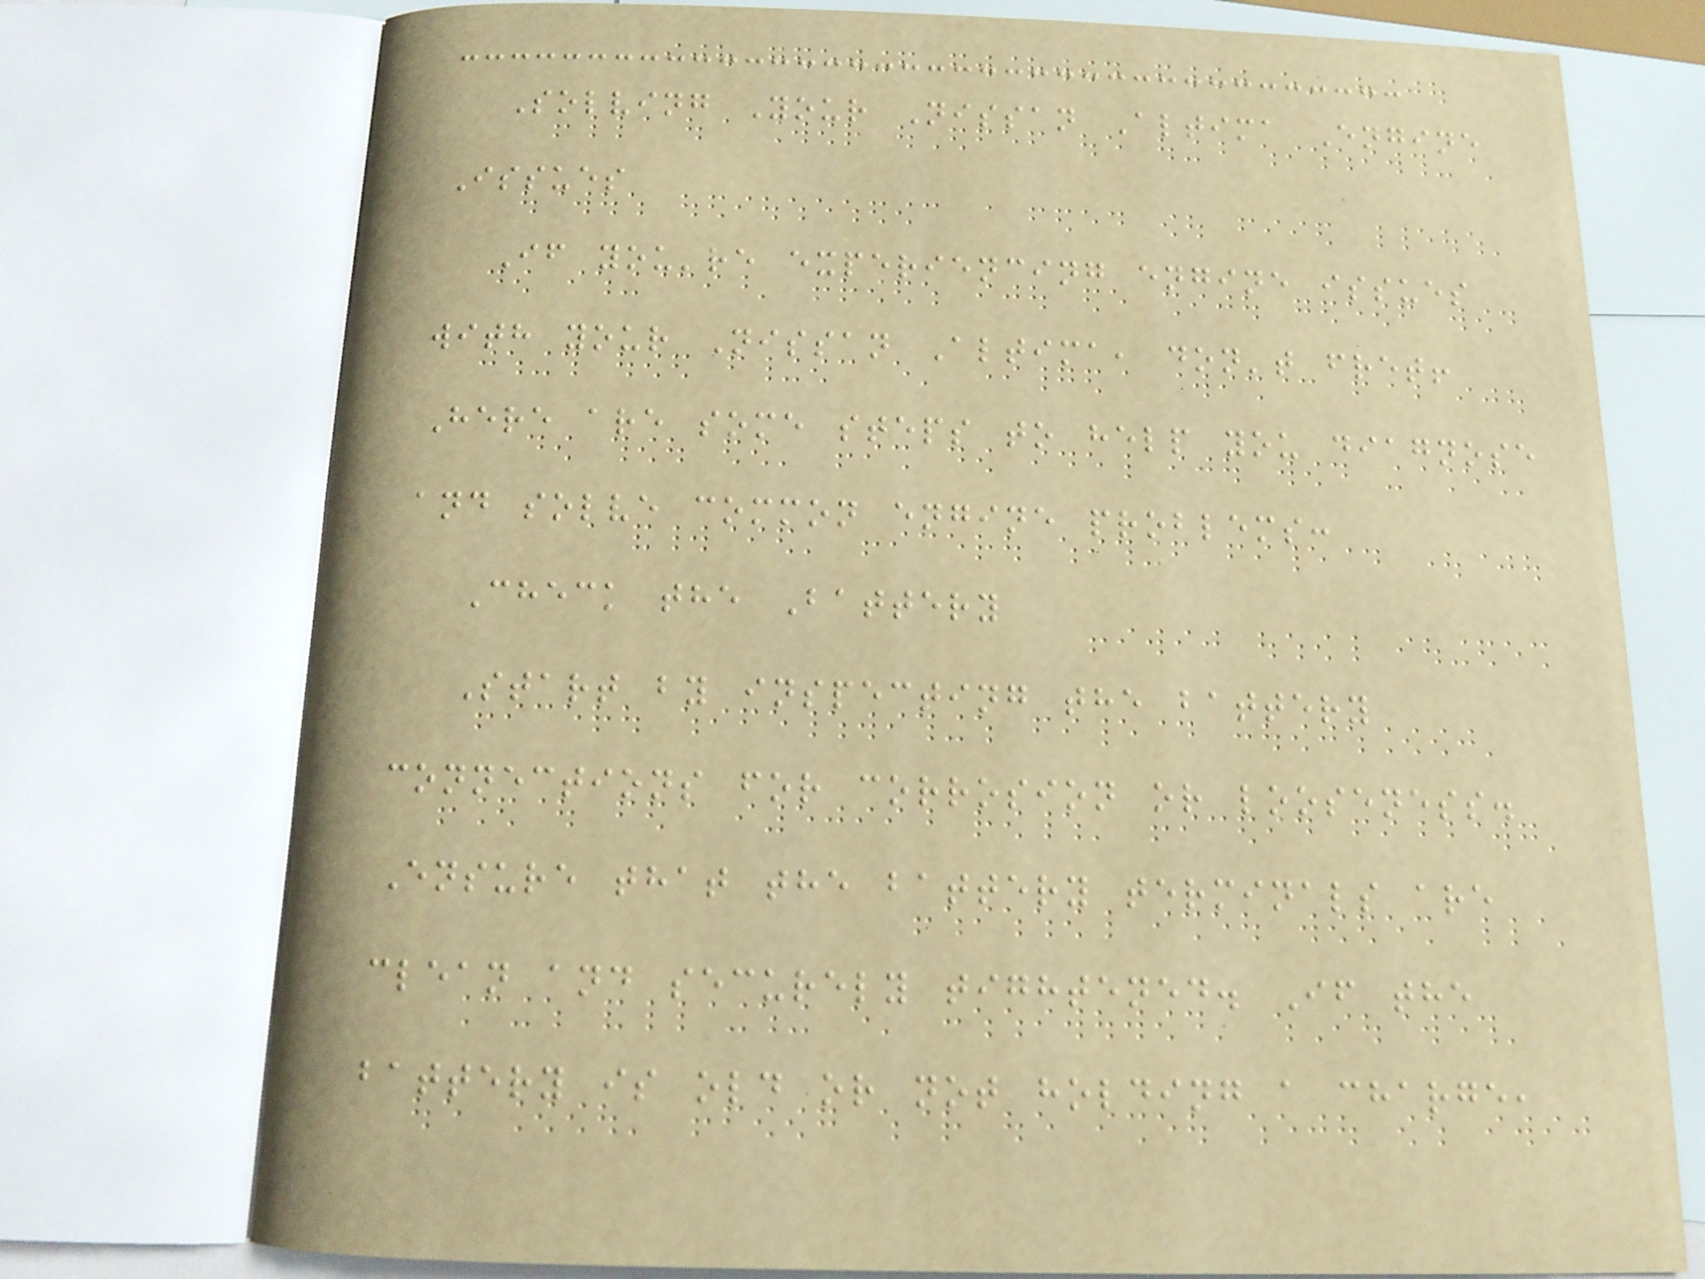Solving Your Nissan Altima Engine
Issues
If you're experiencing engine issues
with your Nissan Altima, don't fret!
Here are some steps to help you diagnose
and solve common engine problems:
Check the Battery
Start by inspecting the battery
connections for corrosion or looseness.
Ensure that the battery terminals are
clean and securely tightened. If the
battery is old or not holding a charge,
